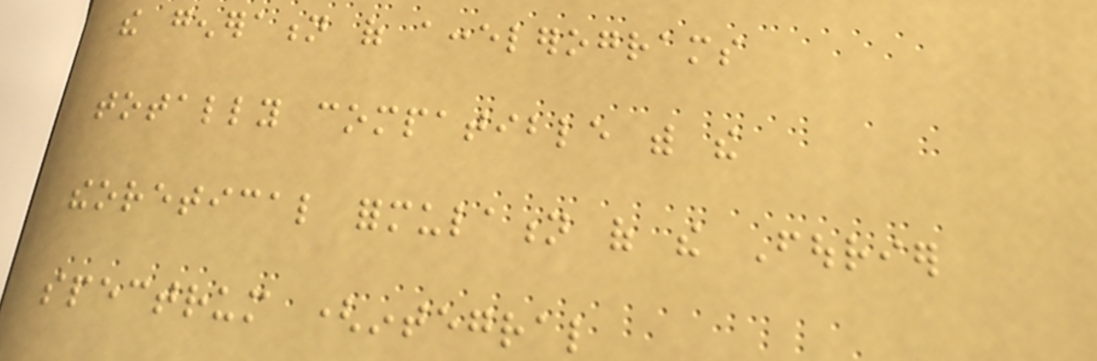the generation of accelerograms
totally compatible with the
theoretical formulation of the Fourier
spectrum (integral
